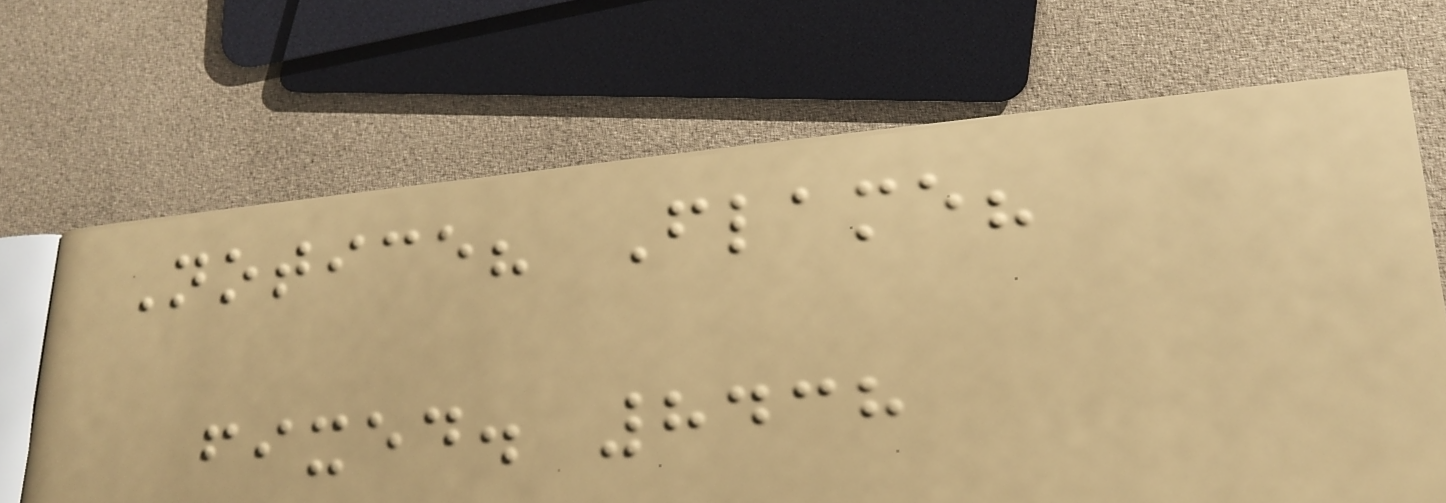Notice? Flame?
fixed. 8438
